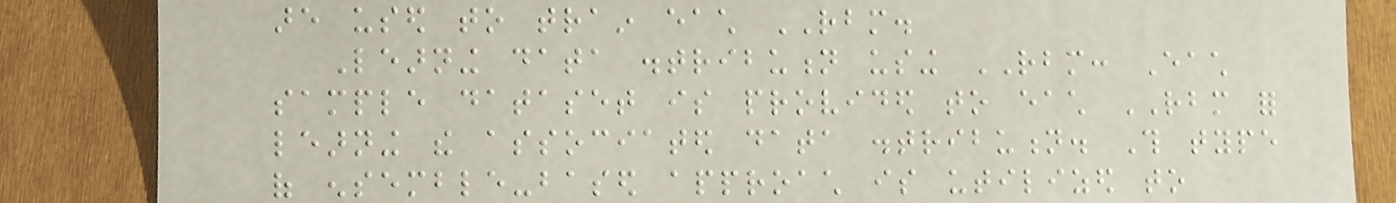are used to train each RBM.
Learning data distribution using RBM: Each
sample dataset is provided to each RBM for
learning the associated data distribution. This type
of ensemble-based approach is utilized to
